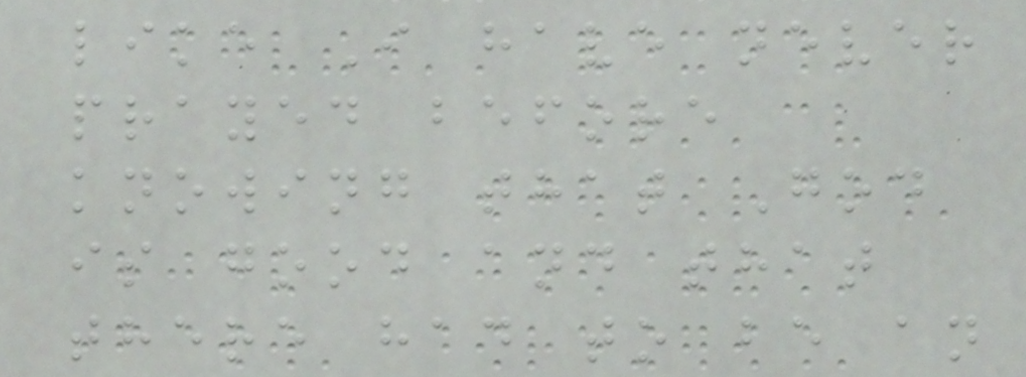like I have never
prayed before
knowing that God
is good and that
there had to be an
